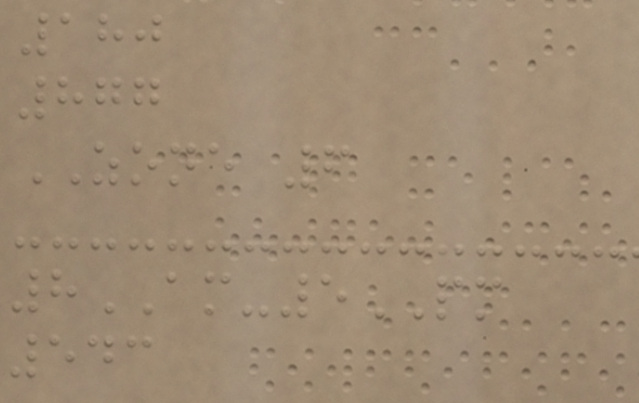180
877
ZONE 6
8AM-5PM
543
